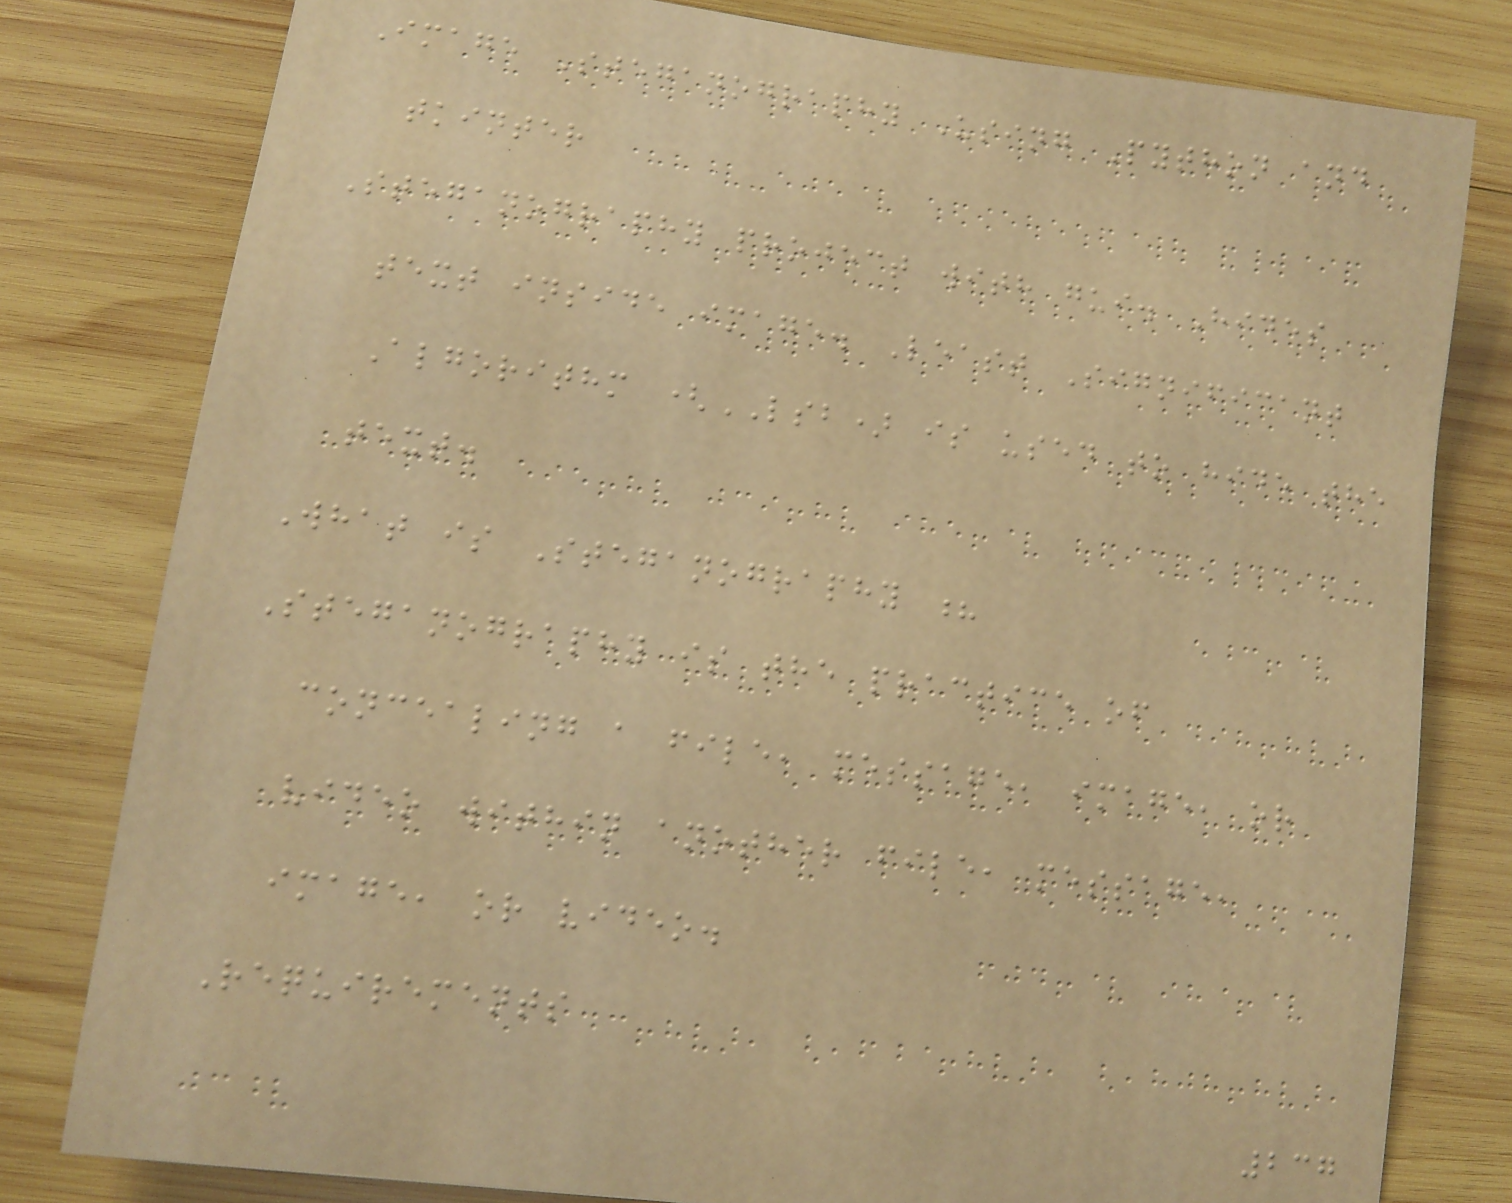Image Steganography Using Python and
tkinter
Steganography project with gui. Hides
text inside image. Least Significant
Algorithm (LSB) is used to hide the
text.
What is Steganography ?
Steganography is the practice of
concealing a file, message, image, or
video within another file, message,
image, or video.
Requirements
237
